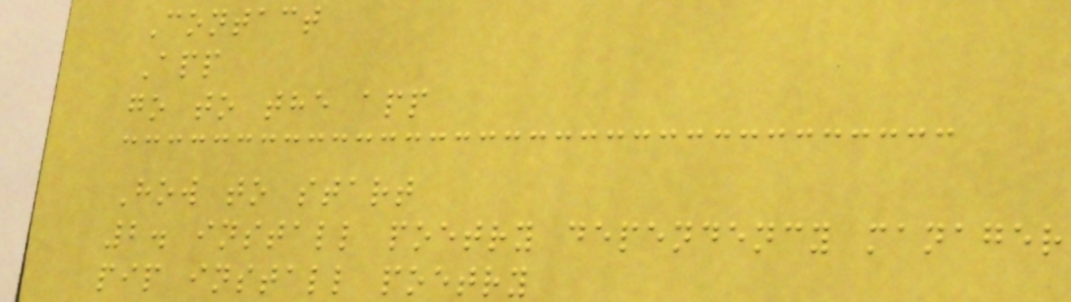Contact
App
go to the app
How to start
2. install poetry dependency manager
pip install poetry
